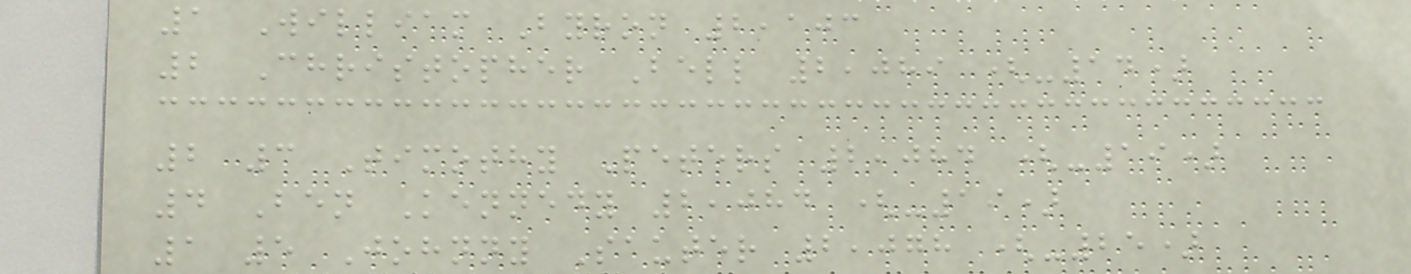1 William Byron 2,103
2 Christopher Bell 2,089 (-14)
2 3 Timothy Peters 2,084 (-19)
4 Ben Kennedy 2,084 (-19)
1 5 Johnny Sauter 2,078 (-25)
